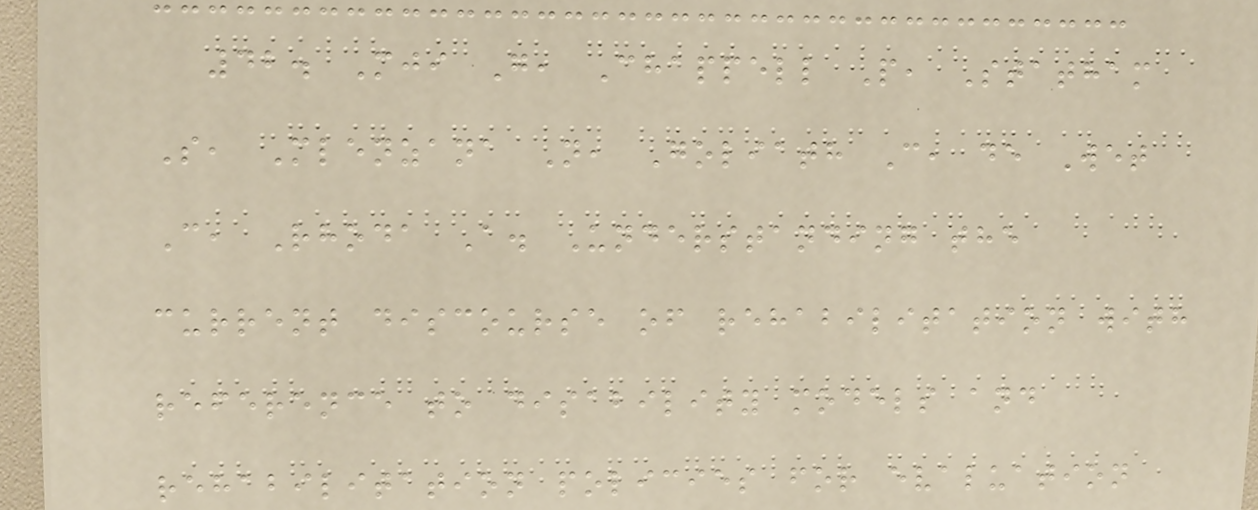42. Mji G, Chappell P, Statham
S, Mlenzana N, Goliath C, de Wet
C, Rhoda A. Understanding the
current discourse of rehabilitation with
reference to disability models and
rehabilitation policies for evaluation
